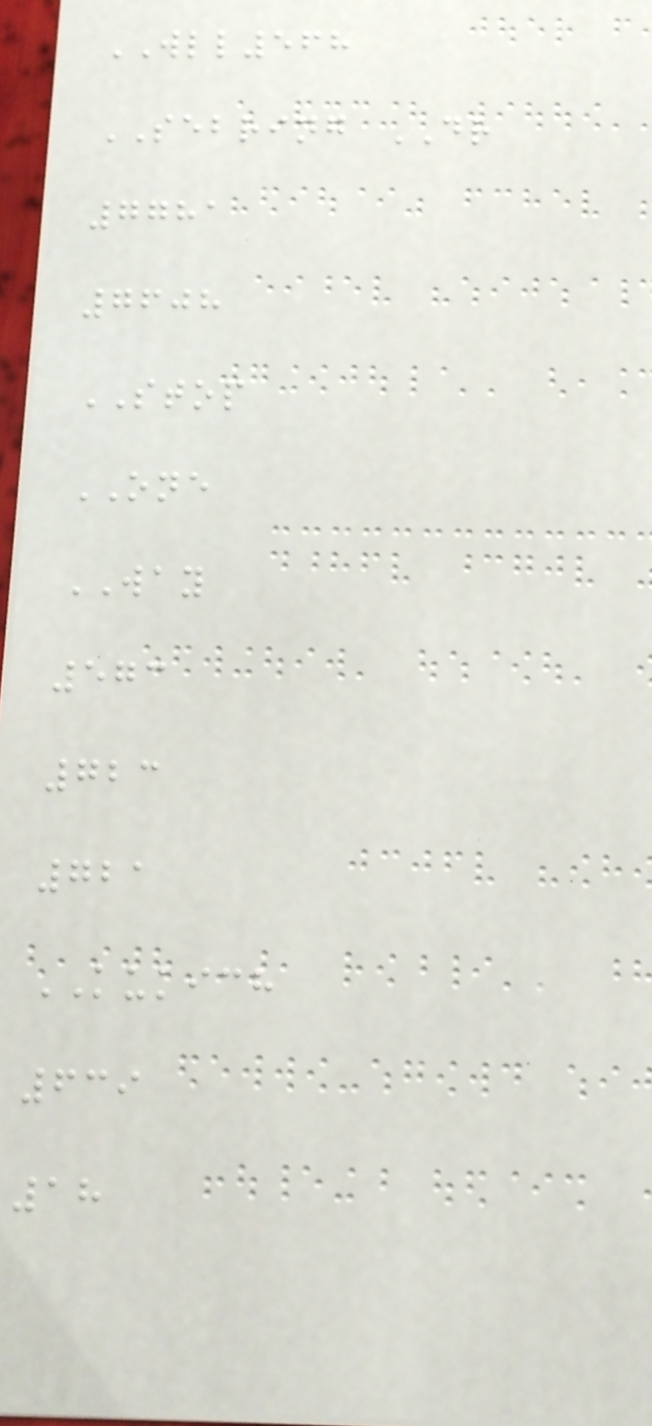WLL568
SEBRING DR
7781
7608
STOP
ONE
WAY
573
723
721
KUKICH
639
18
